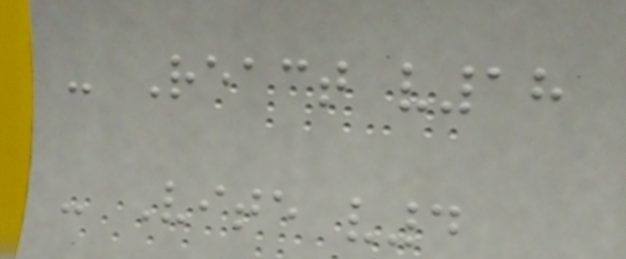- React v18
- Vite v4
